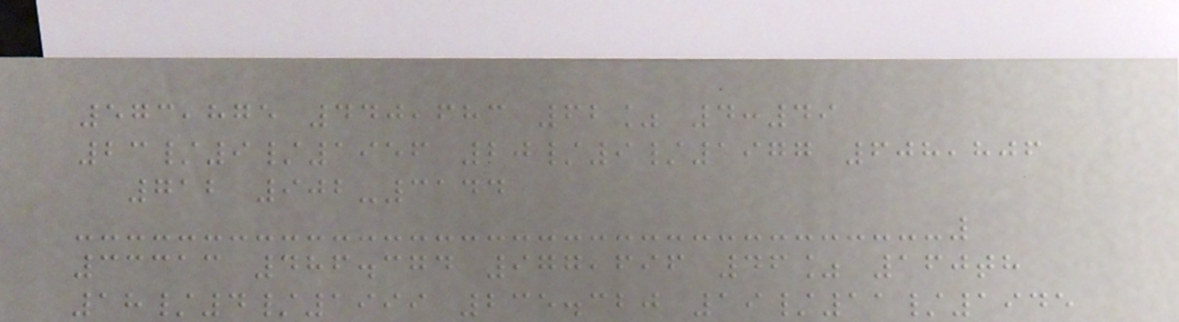573,875 440,683 62% 4:49
23/9/1956 20/9/1977 608,806
712 902-3144
33313 486.374 977,696 46% 160th
18/4/1999 235.320 19/11/1945
